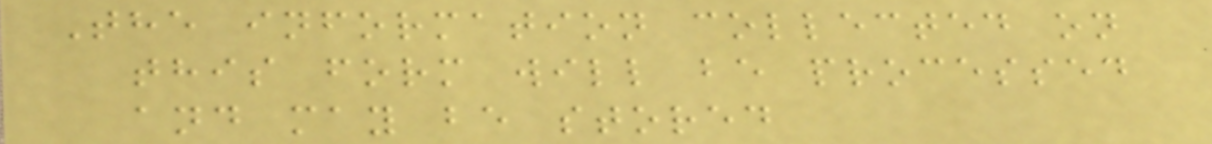The information collected on
this form will be processed
and may be stored
